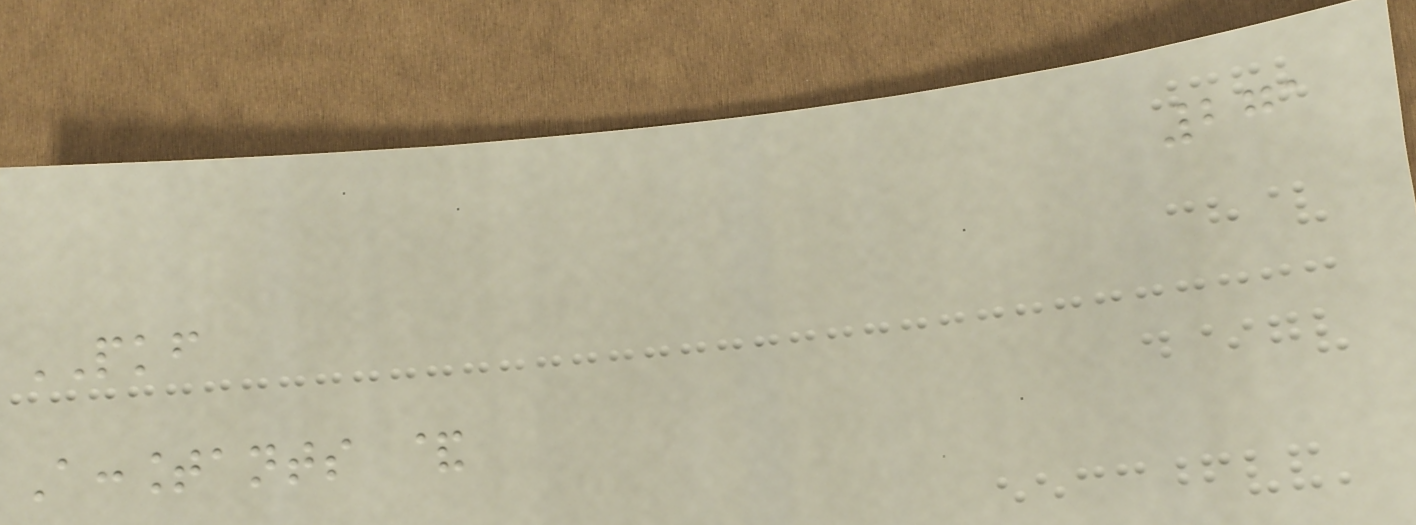271
PKF
Accountants &
